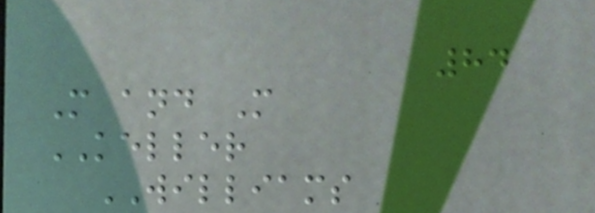84
M and M
KELLER
WILLIAMS
